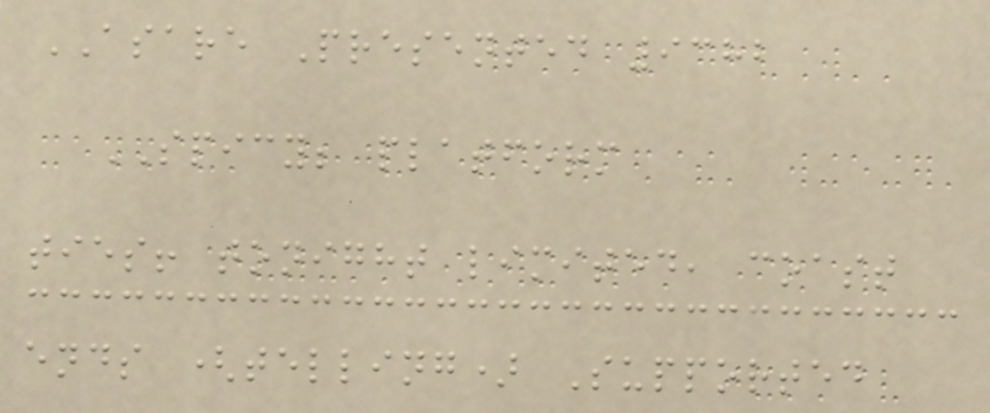ASARE Presented 9382
SPICY; platform
ties! tonight limited, coast
ends (telling) Supported
